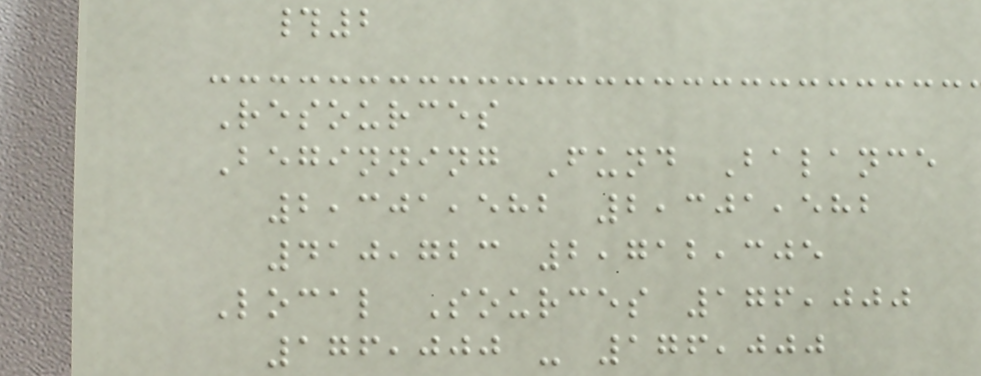#2
Resources
Beginning Fund Balance
2,301,582 2,301,582
410,723 2,712,305
Local Sources 176,000
176,000 - 176,000
